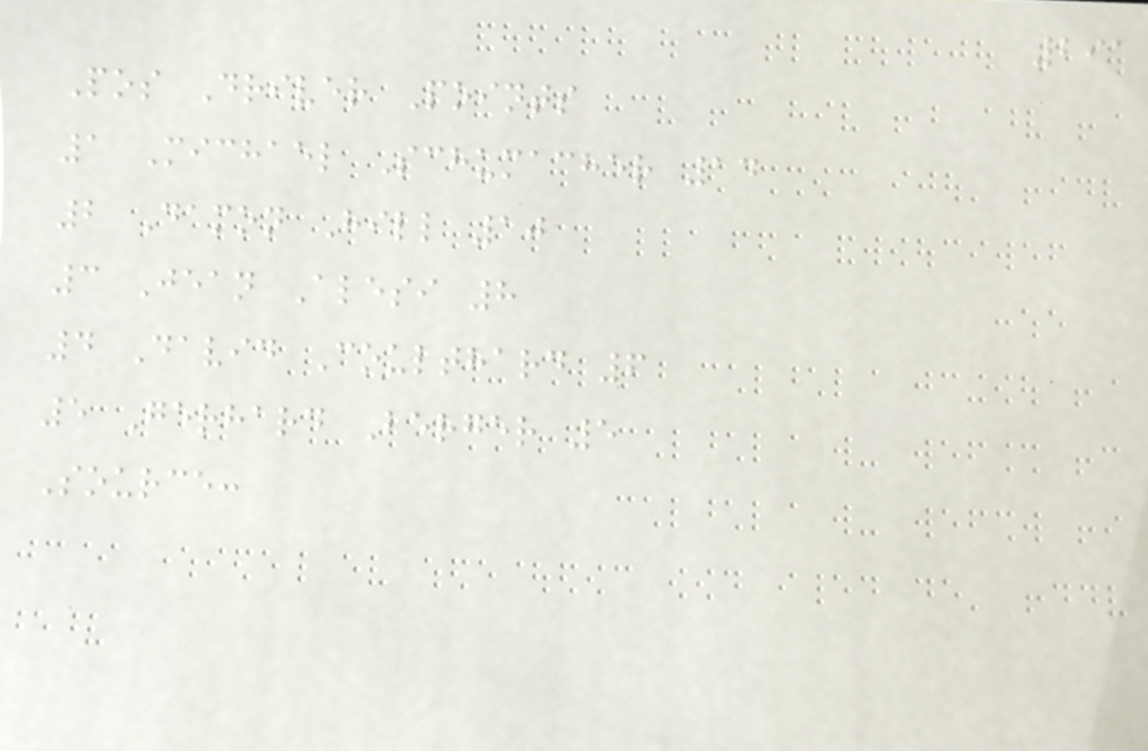291
Pos Driver Points
1 Michael Schumacher 14
2 Damon Hill 10
3 Jean Alesi 8
4 David Coulthard 6
5 Gerhard Berger 5
Source:
